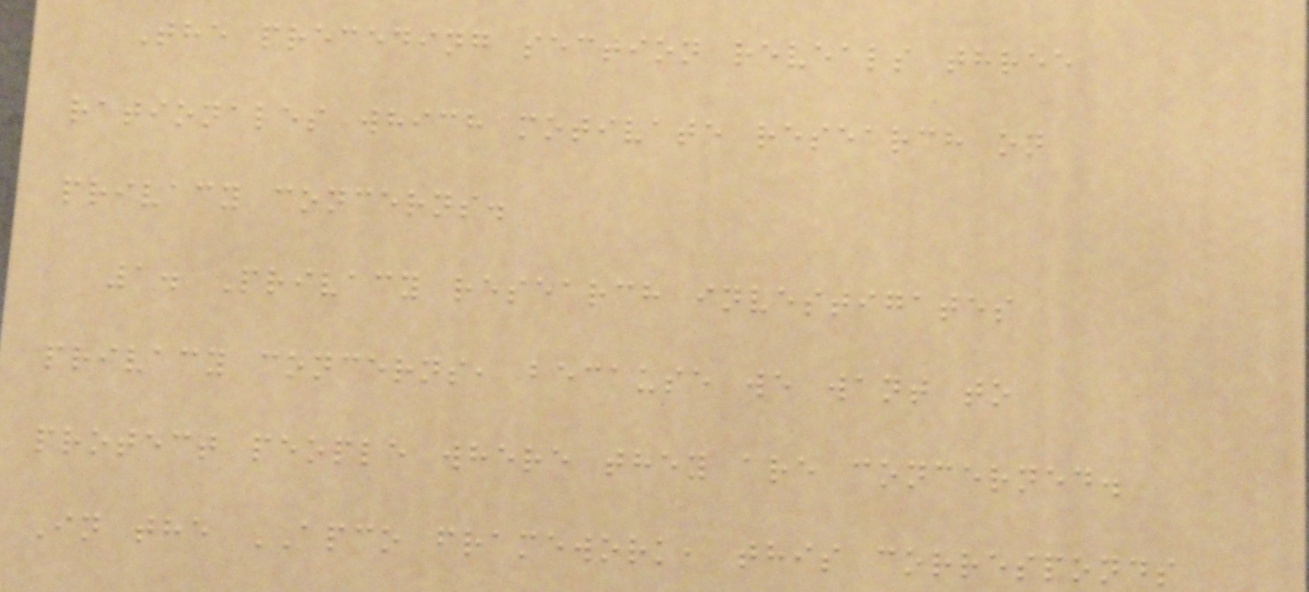The preceding section reveals three
rationales which motivate research on
privacy concerns.
1. Privacy research investigates
privacy concerns, because we want to
protect people where they are concerned.
In the APCO framework, this corresponds
